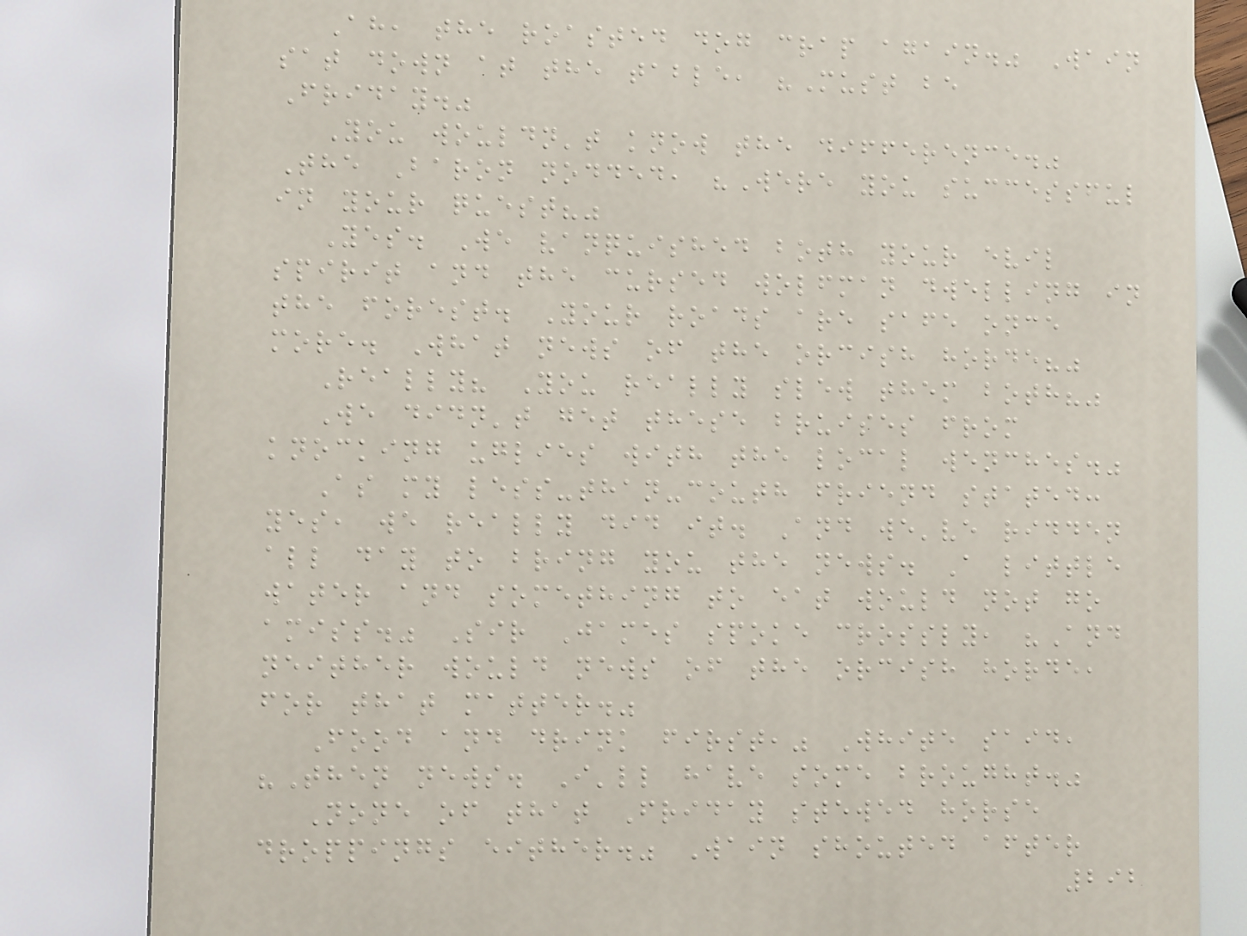Ah, the roasted dog crap again." Wain
sat down at the table, "Must be
Friday."
You wouldn't know the difference."
The Baron nodded, "Were you successful
in your quest?"
Yes. We vanquished both your evil
spirit and the cursed wolfman dwelling in
the forest. Your roads are safe once
more. What news of the orcish horde?"
Really? You really slew them both?"
We didn't get these bruises from
knocking uglies with the local wenches."
As my less-than-couth friend stated:
yes, we really did it. And we've ridden
all day to bring you the news. A little
water and something to eat would not go
amiss." Sir James spoke crossly, "And
neither would news of the orcish horde,
for that matter."
Food and drink first," White said,
"Then news. I'll have some brought."
None of that Friday stewed horse
droppings either." Wain shouted after
292
